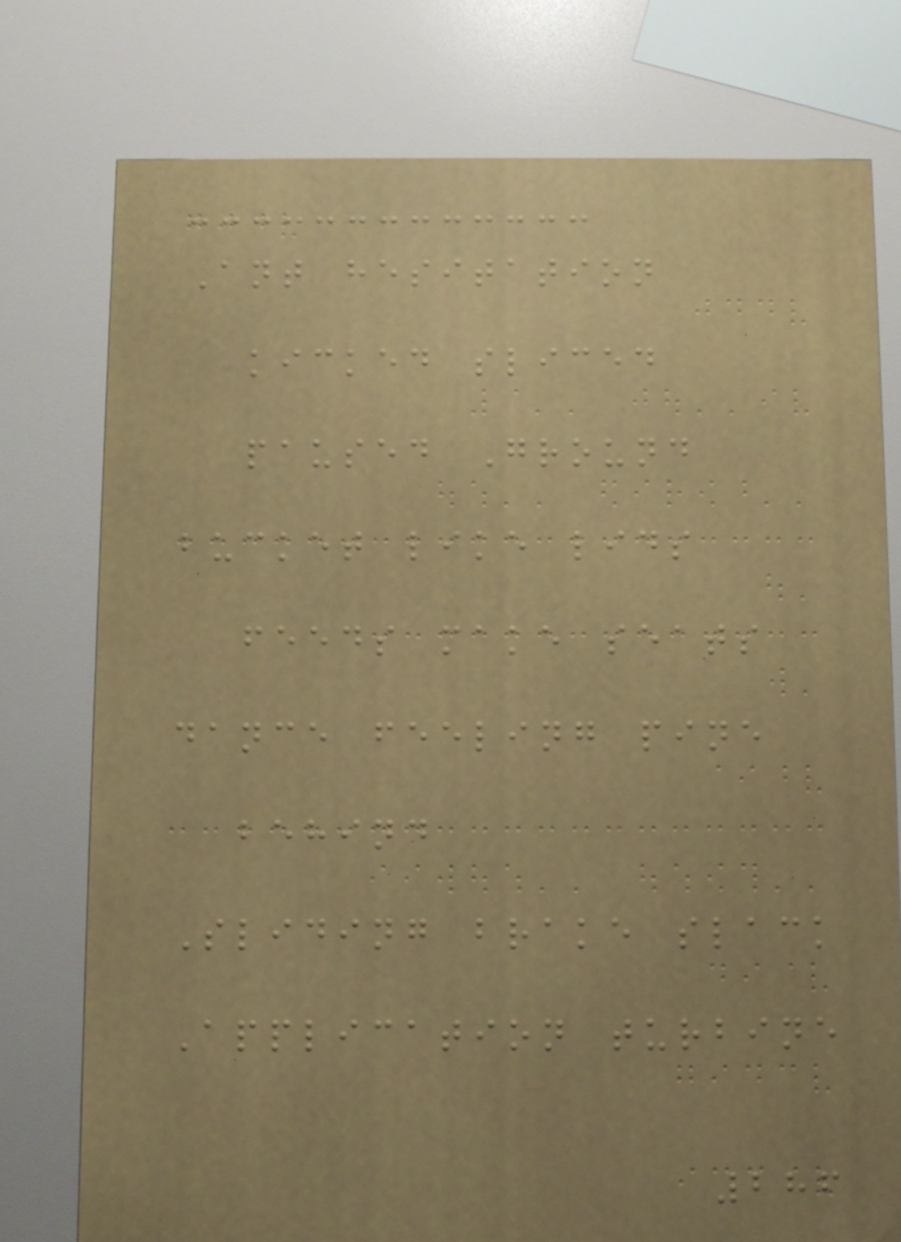Ant hesitation
kicked sliced
paused Ground
bucket like lids
feeds make seats
dance feeling pine
behind
Sliding brake slack
Application turbine
286
